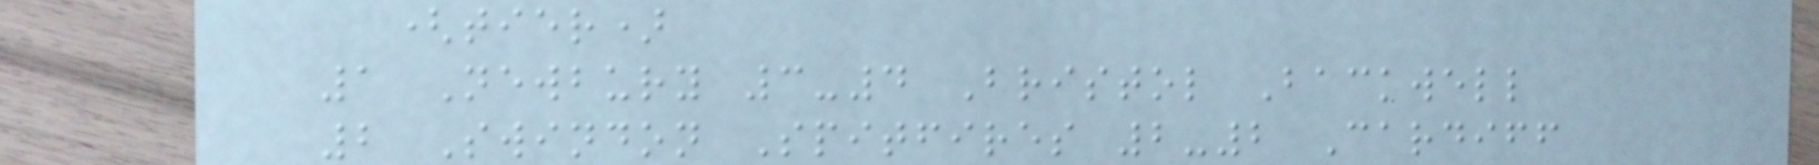(tier)
1 Newbury 3-4 Bristol Backwell
2 Swindon Spitfires 2-2 Cardiff
